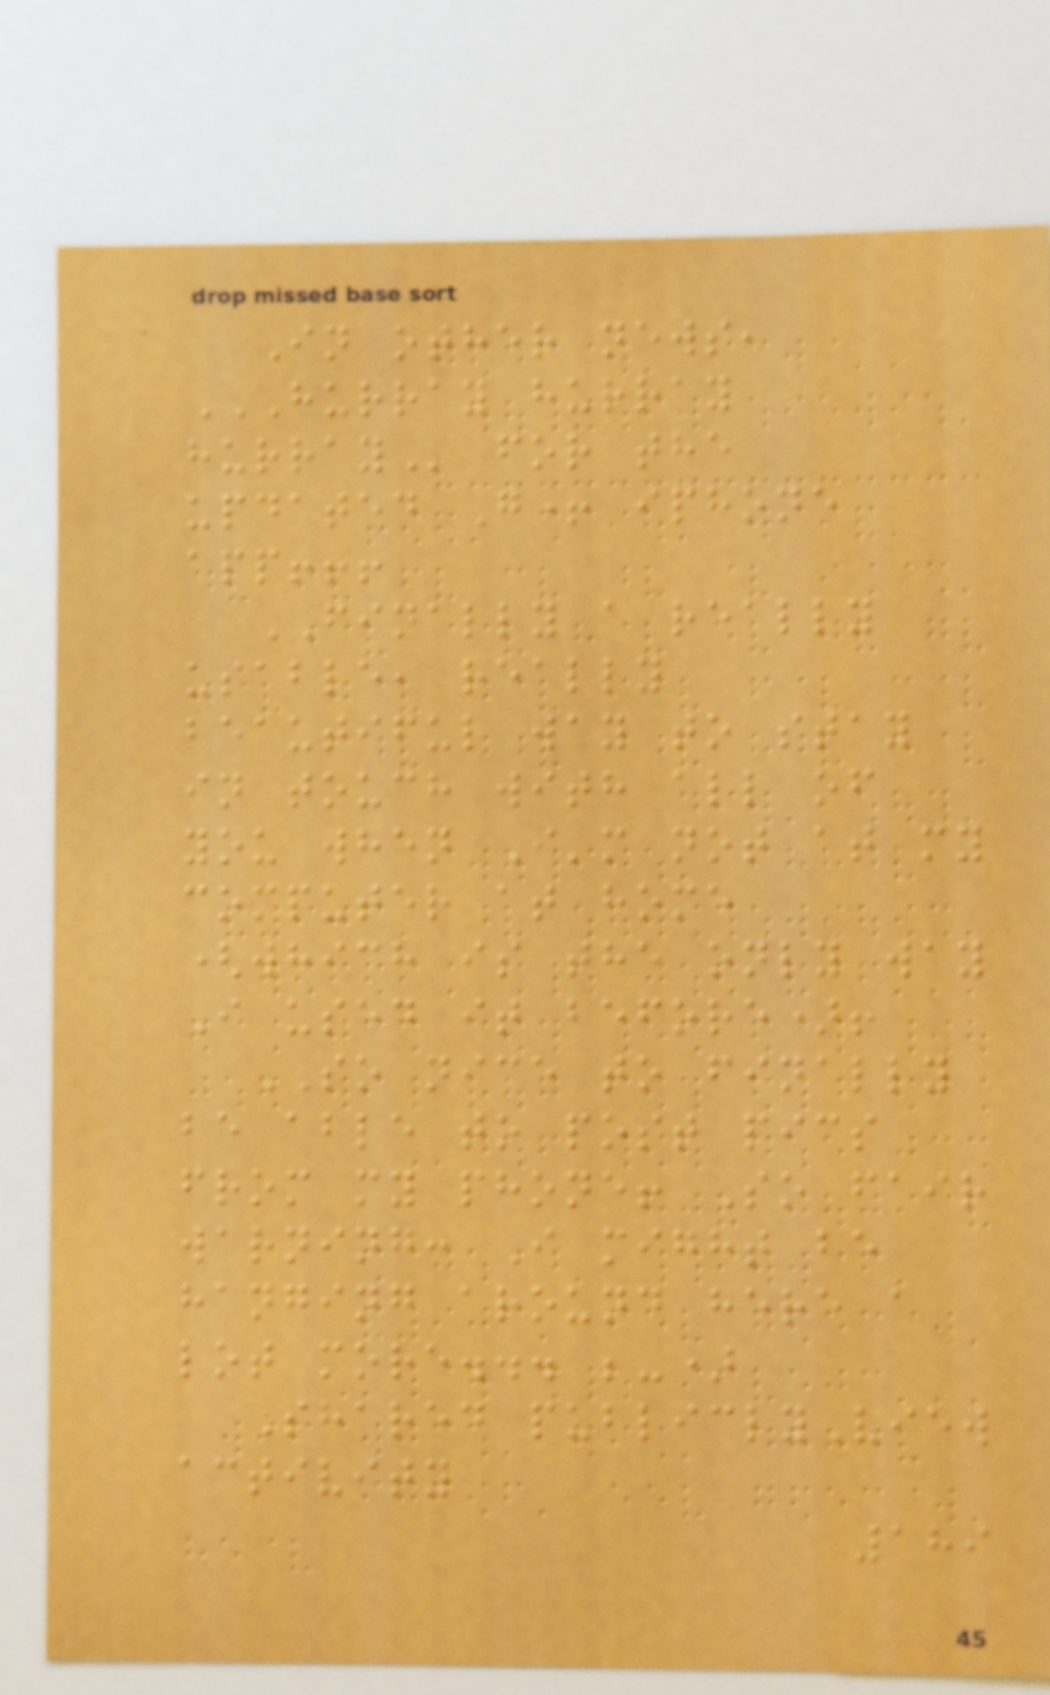In other news,
HURRAY HURRAY
HURRAY for the
updated G+ iphone
app!!!
FINALLY a really
usable, really
beautiful way to stay
in touch with all of
you when I'm not at my
computer at home
(which is the only way
I used it before)!
SO nice to finally
be able to post pics
from my phone! So fair
warning: I might be
hanging around here a
lot more... ;-)
Shared publiclyView
activity
189
